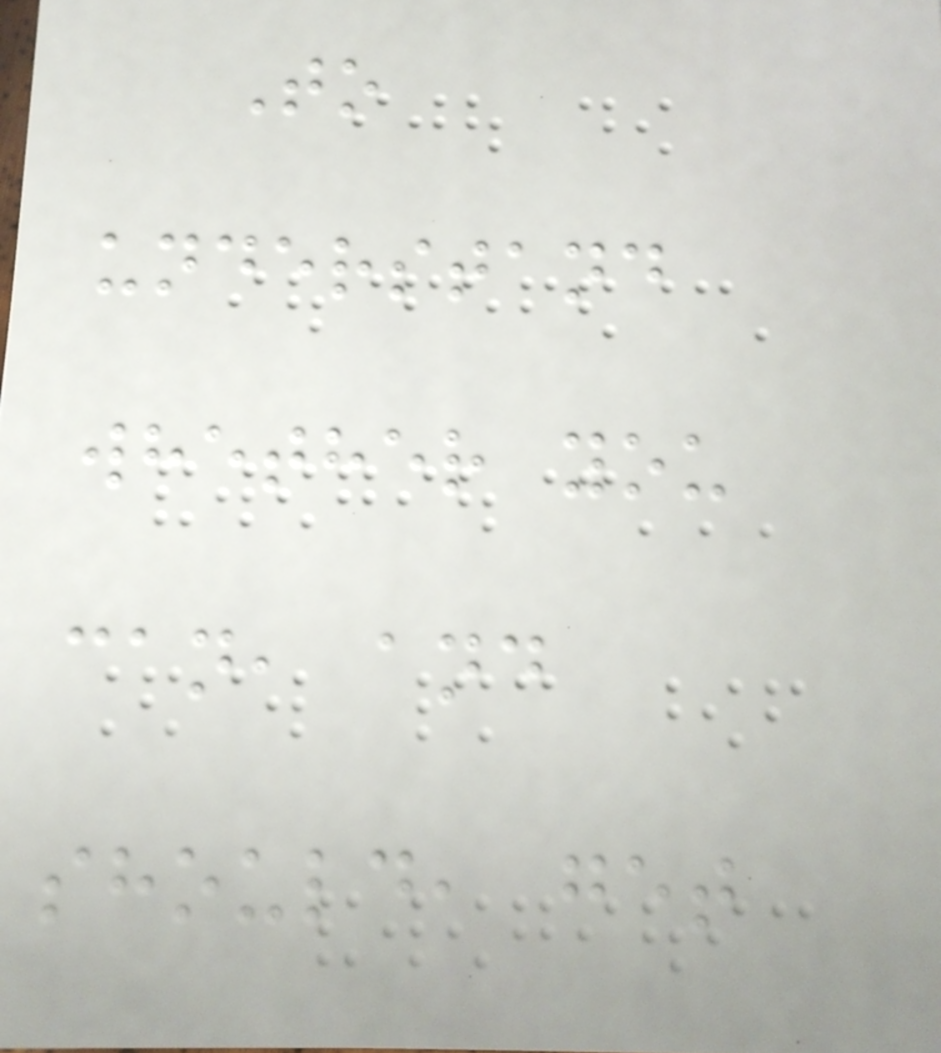To
understand
whether you
can, and
should, get
